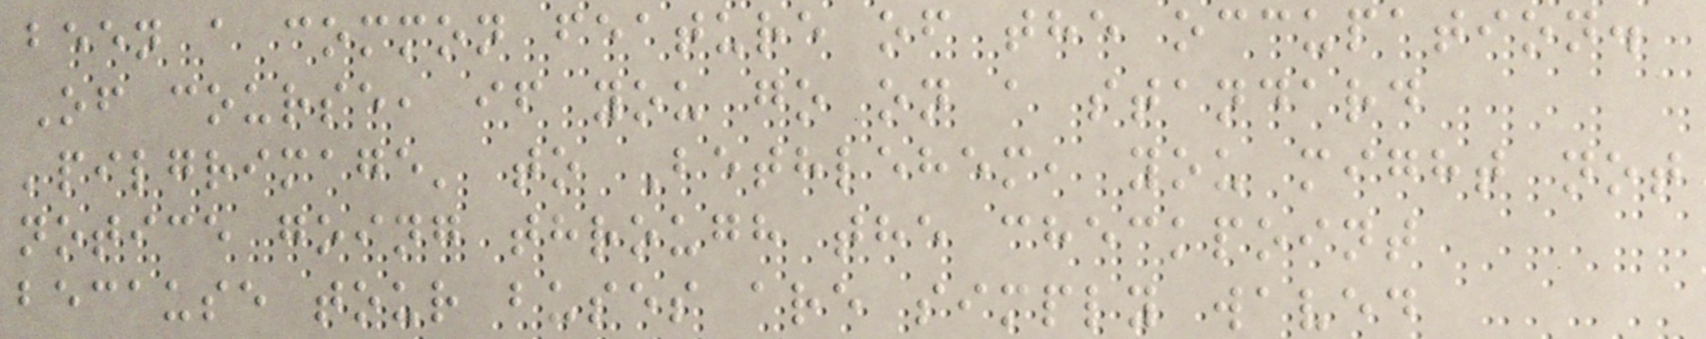been a common feature of the occupation.
Of course, if you go on a standard
'pilgrimage' to Bethlehem, you might not
notice going through the checkpoint
because tour buses are simply waved
